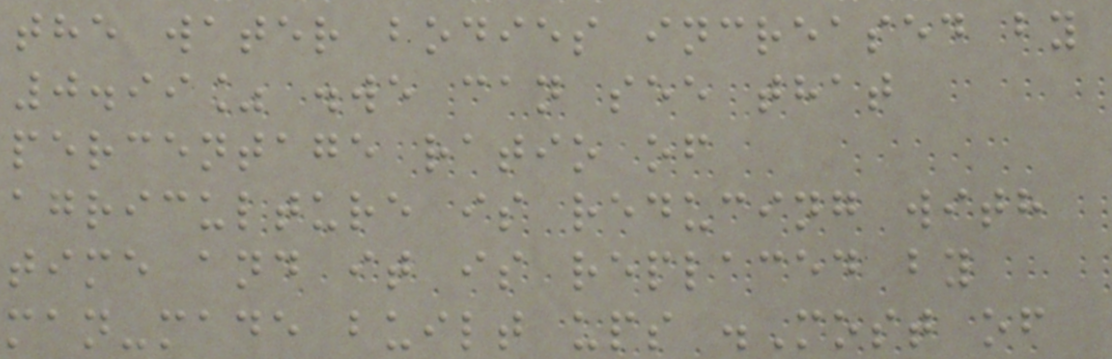the water bodies increased by
0.99% .we can see that
percentage ratio of
agriculture is reducing with
time and it is replaced by
man-made built ups .Most of
